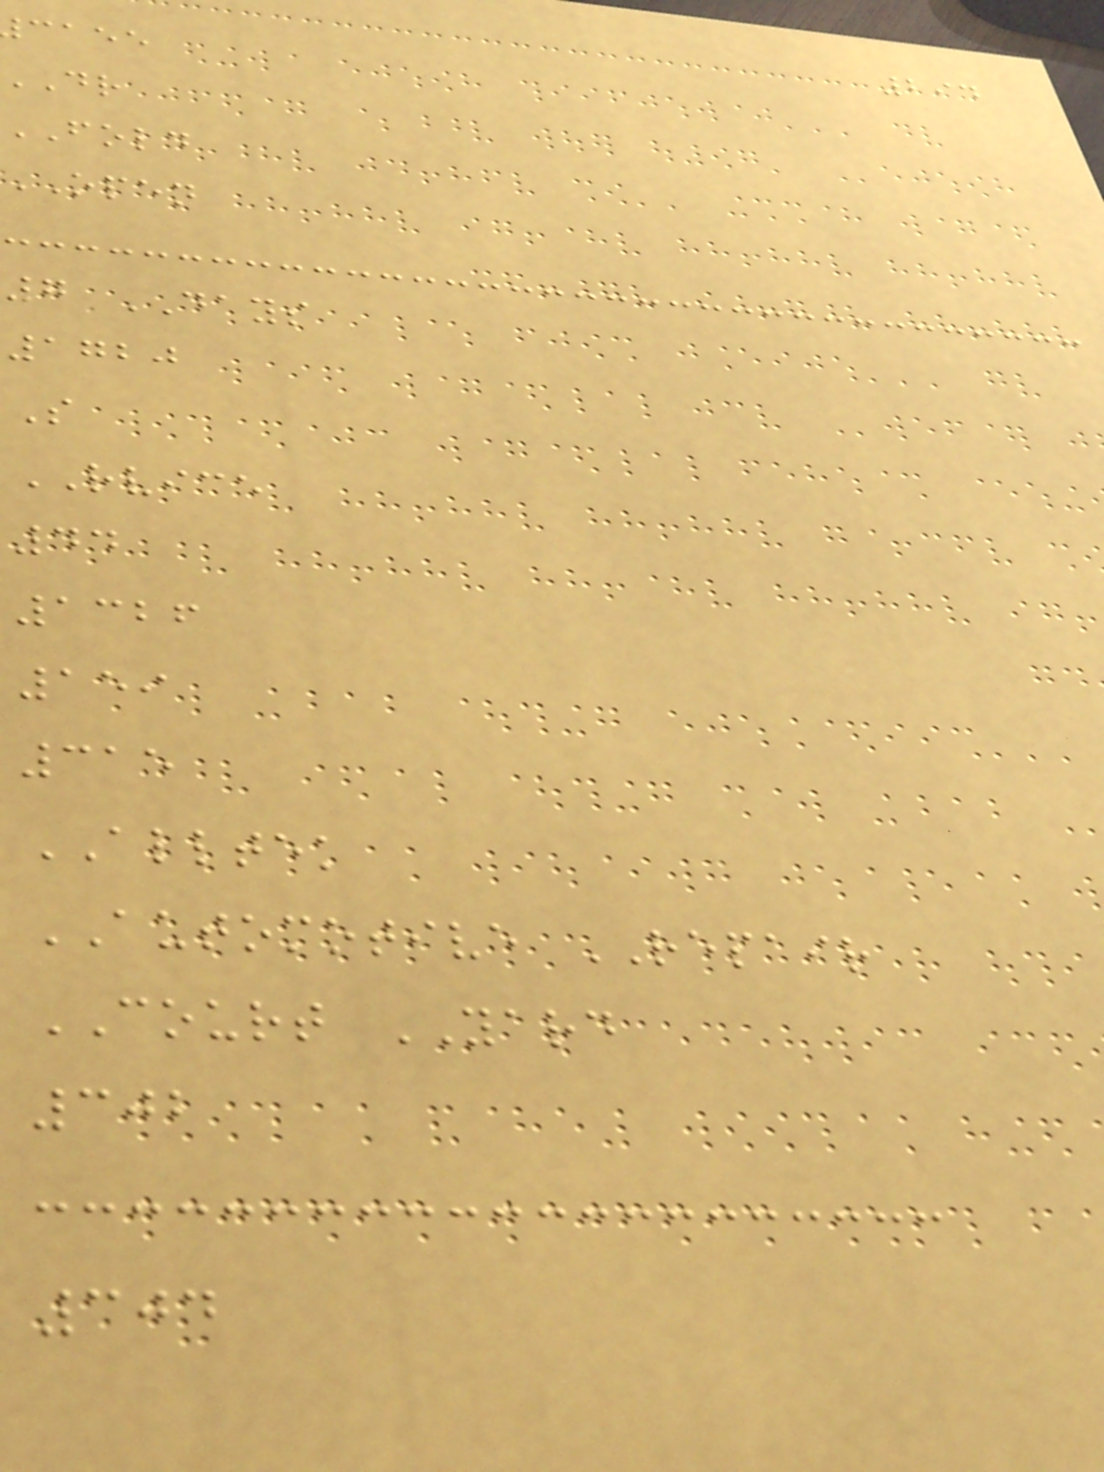294
caee
fold
OPEN
7 DAYS
1720
S
RVICE
44
1326
159
315
ALLTEK
AUTOMOTIVE REPAIR
COURT YARD
302
304
